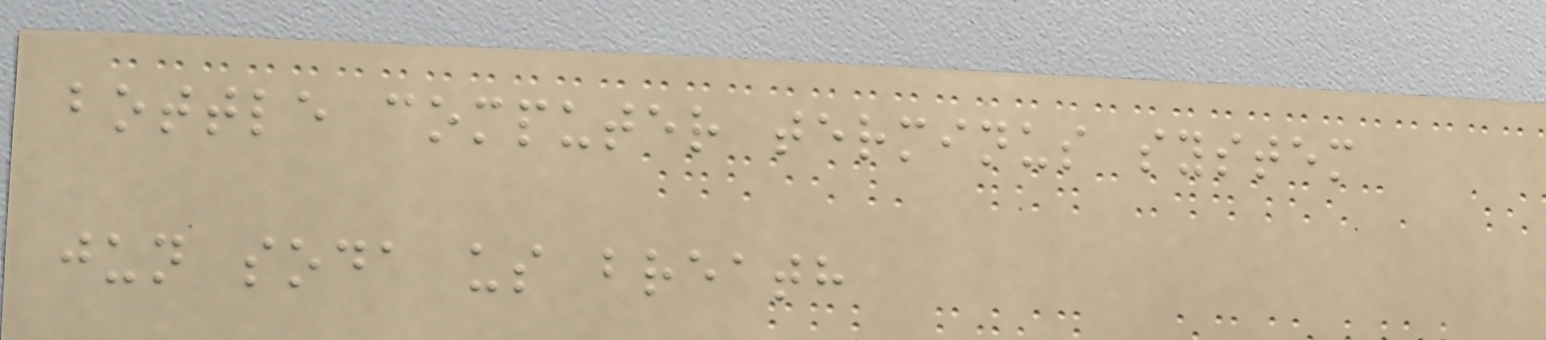bottle computer terminus system
jun soda us breath
